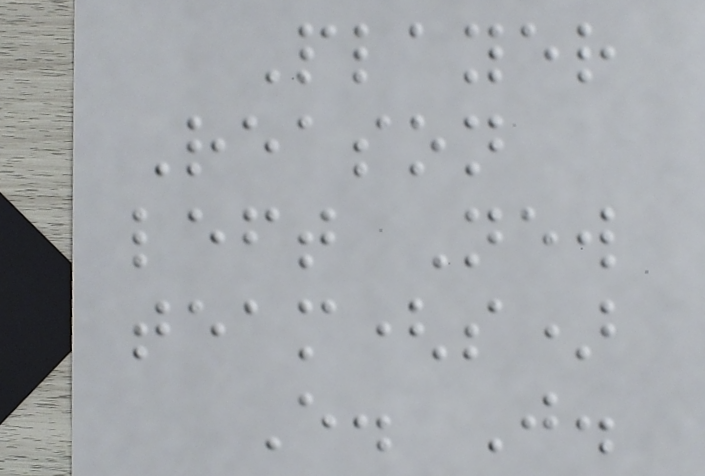Player
Reason
left New
team(s)
E. J.
